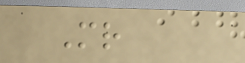Mr
